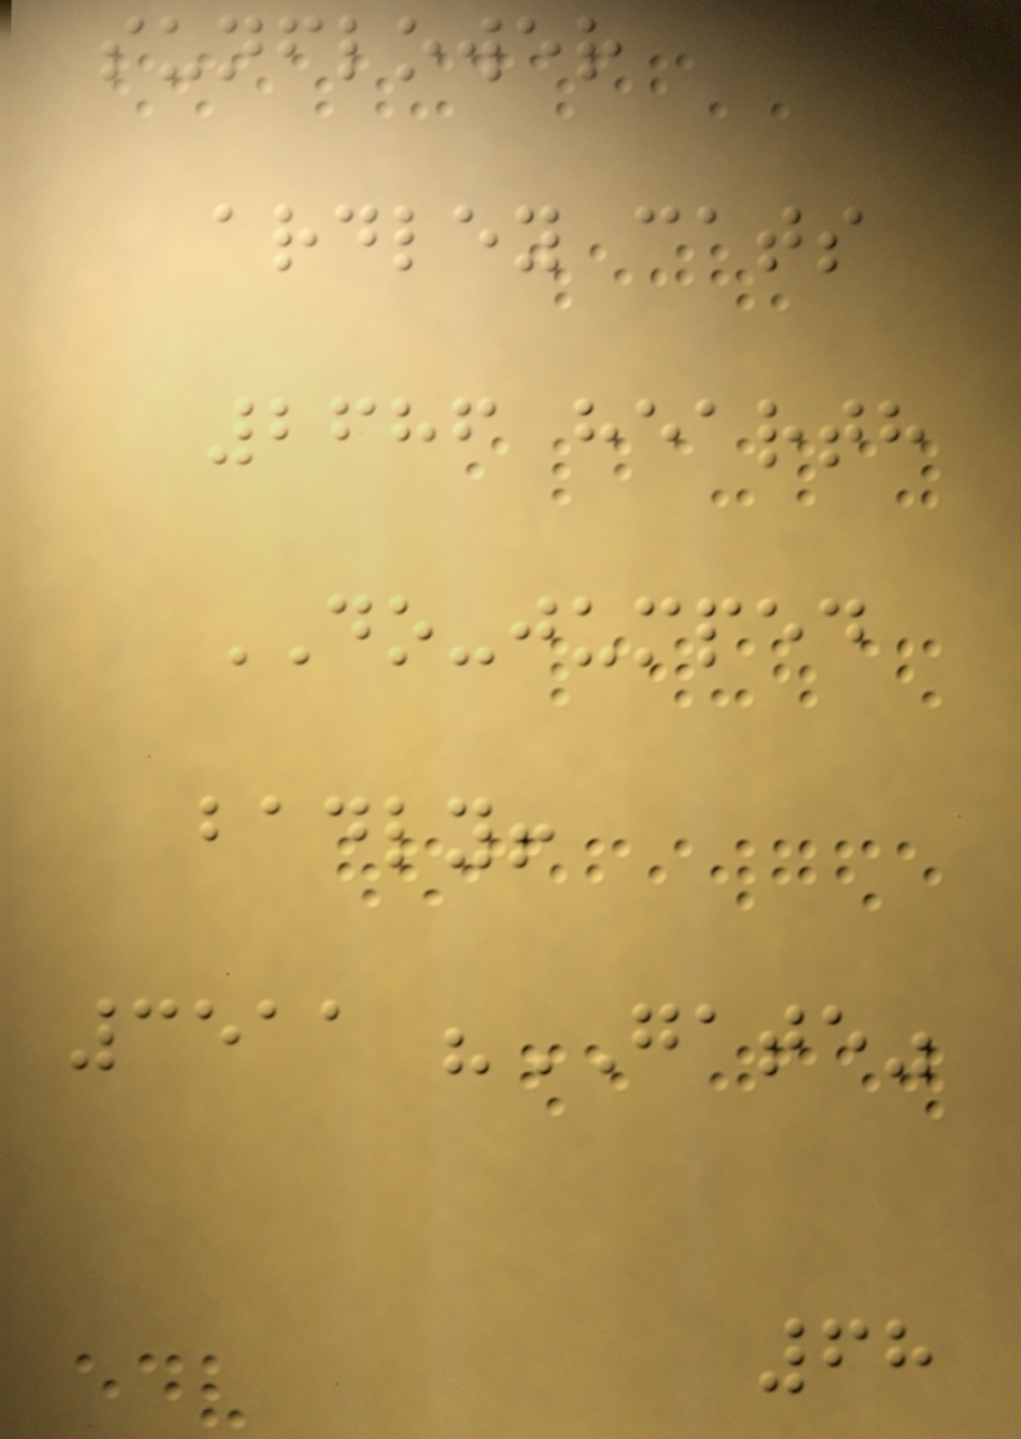sunflower
ardley cats
2686 hearth
DO-jumped
badly!
3511 "GATE"
68
